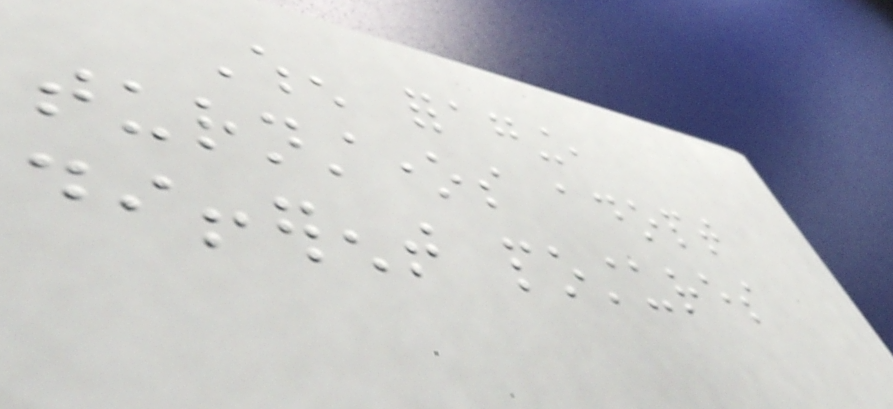When foraging,
turnstones adopt
different postures
